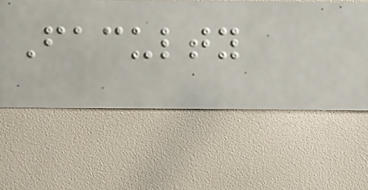Faculty
